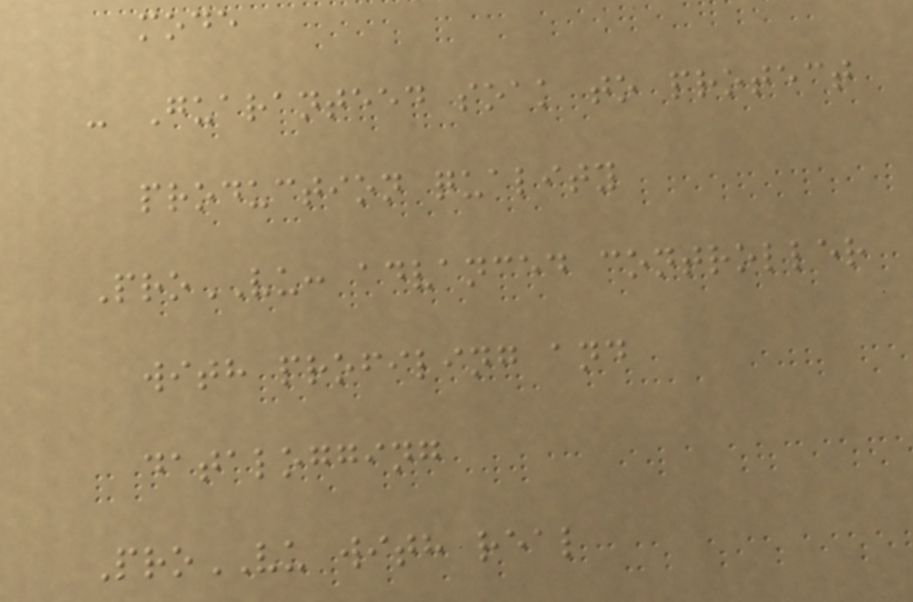mode
- Guaranteed soak to protect
production quality
ProVU: advanced controller
with profiling and
datalogging
ProVU with real
